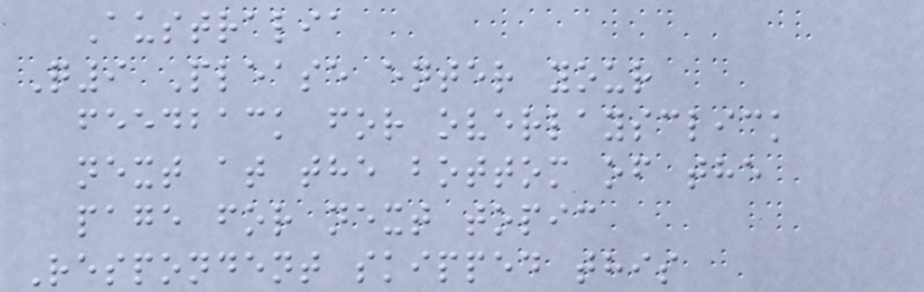Australia
Q9 Please enter your
feedback for overlaysclick
next at the bottom of the
page for next topic
Respondent skipped this
